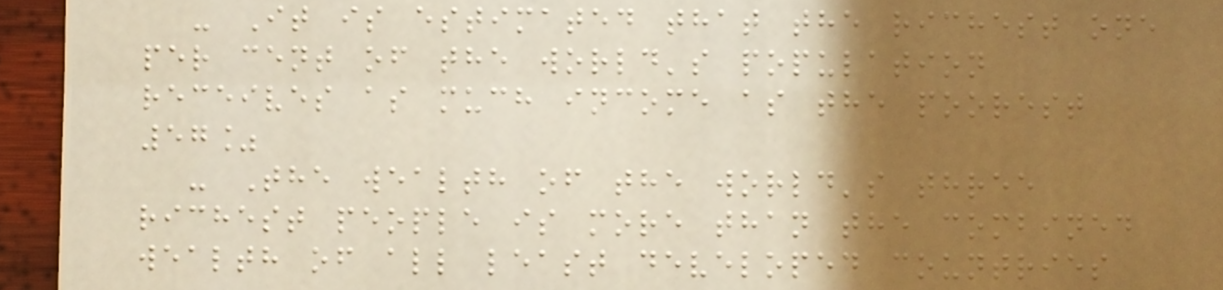- It is estimated that the richest one
per cent of the world's population
receives as much income as the poorest
57%
- The wealth of the world's three
richest people is more than the combined
wealth of all least developed countries
